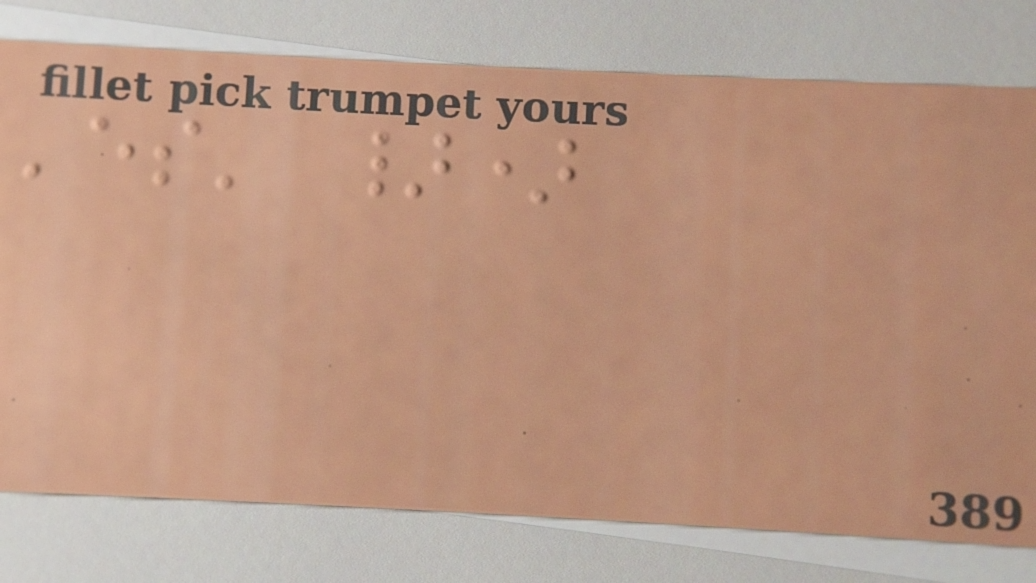'es' })
